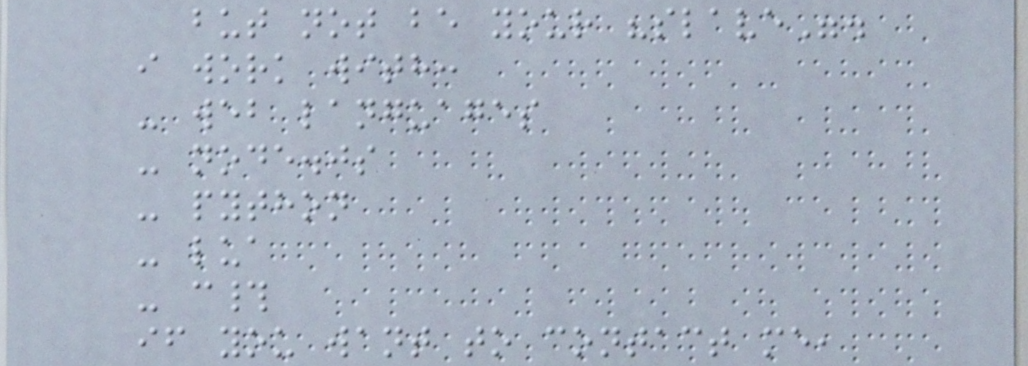but not be your "slave".
i work with:
- web languages
- node.js
- python
- lua
- c#
if you want to contact me,
